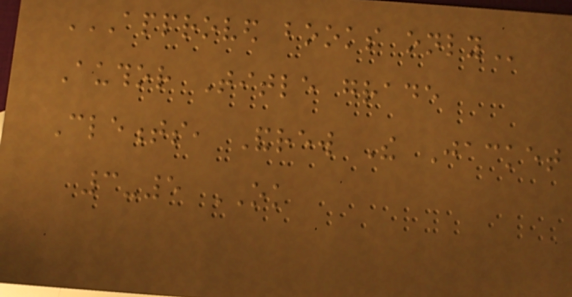APPROVED BOOKS ONLY
Author Title grade
Clements, Andrew The Jacket
3-5 OK
